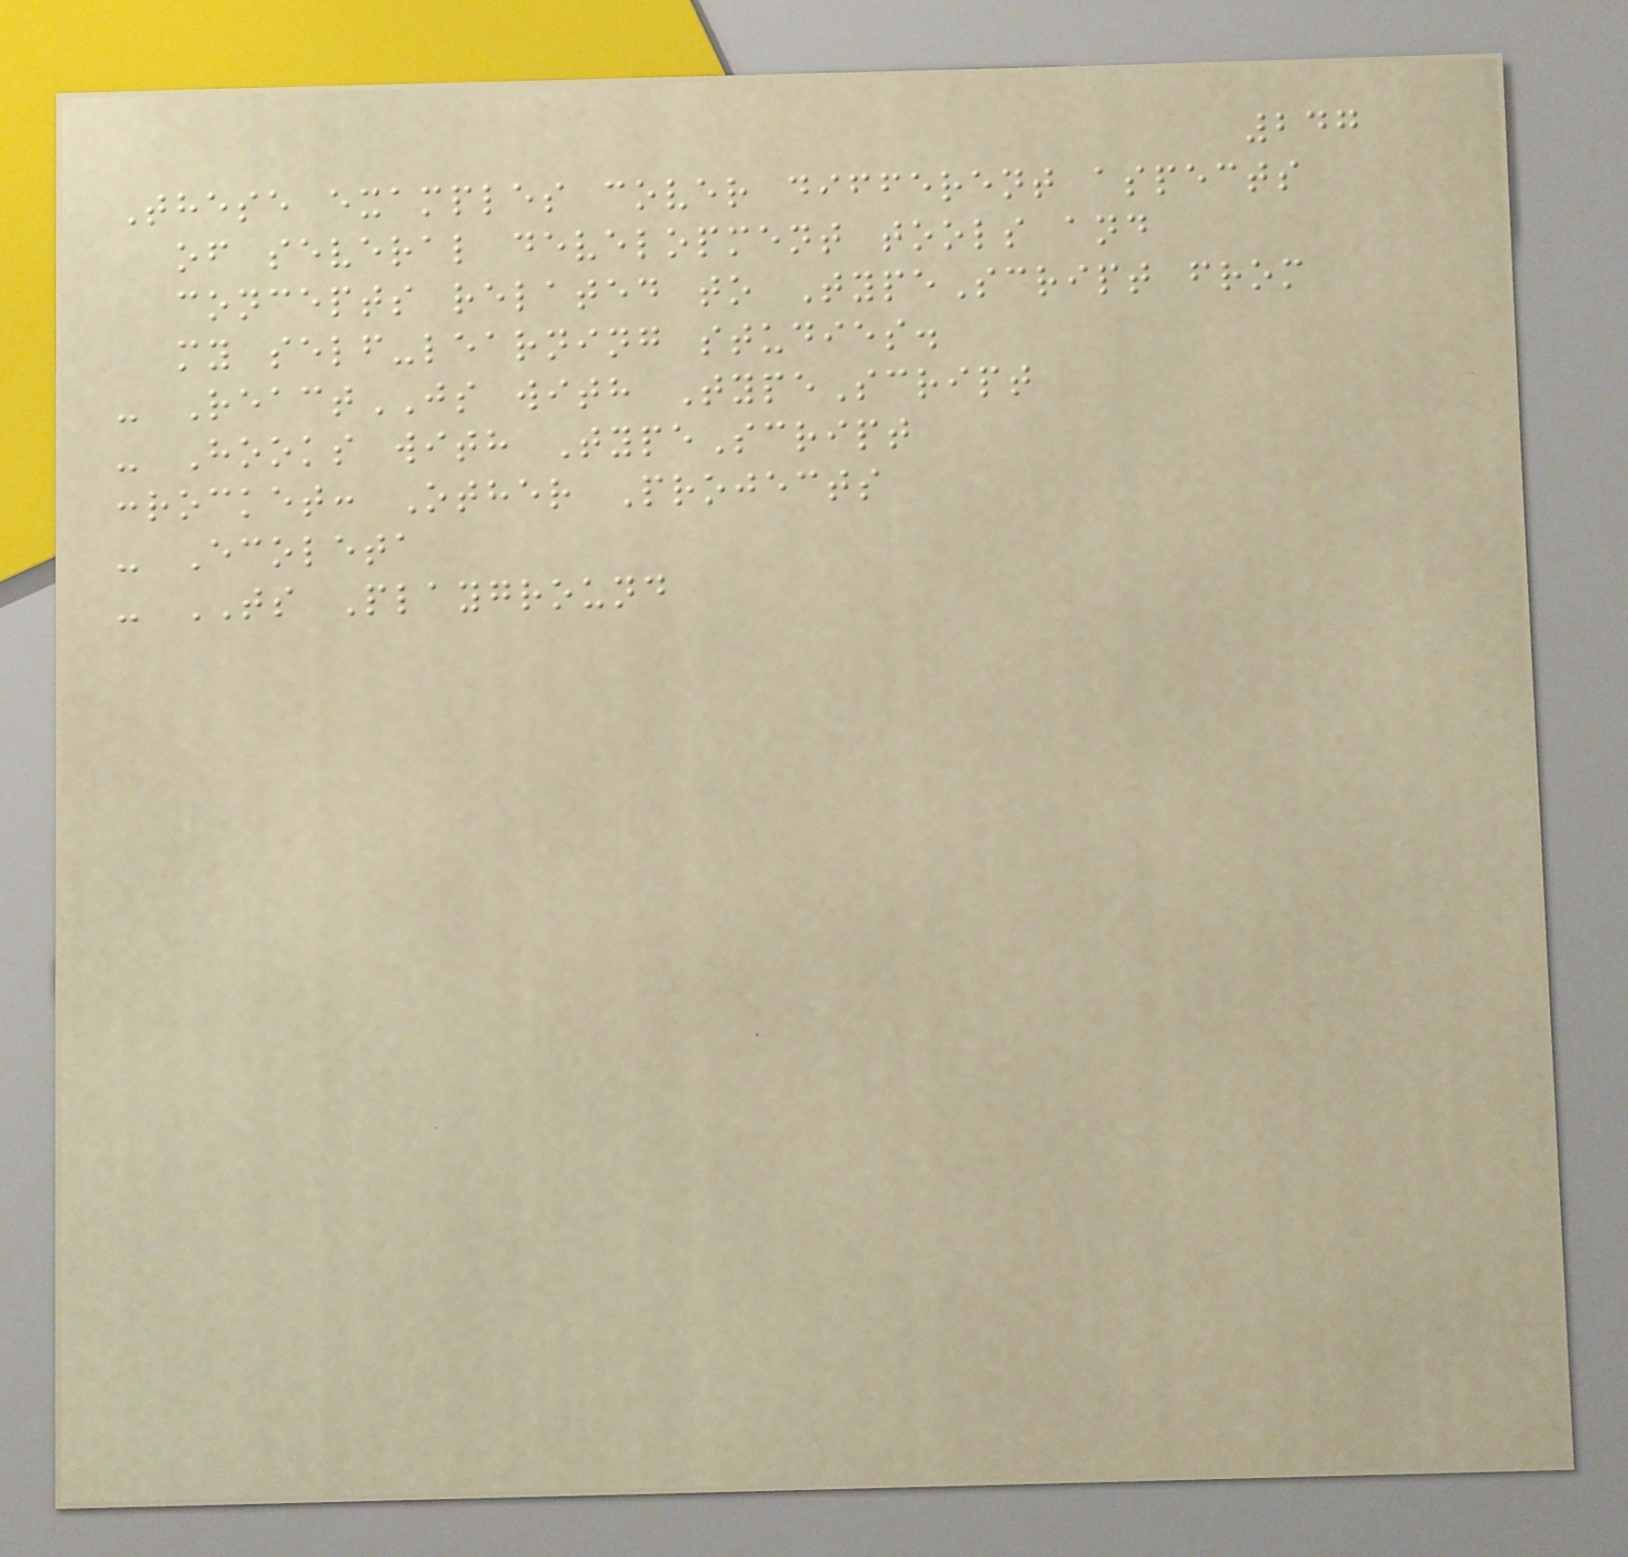247
These examples cover different aspects
of several development tools and
concepts related to TypeScript from
my self-learning studies.
- ReactJS with TypeScript
- Hooks with TypeScript
:rocket: Other Projects
- Ecoleta
- TS Playground
